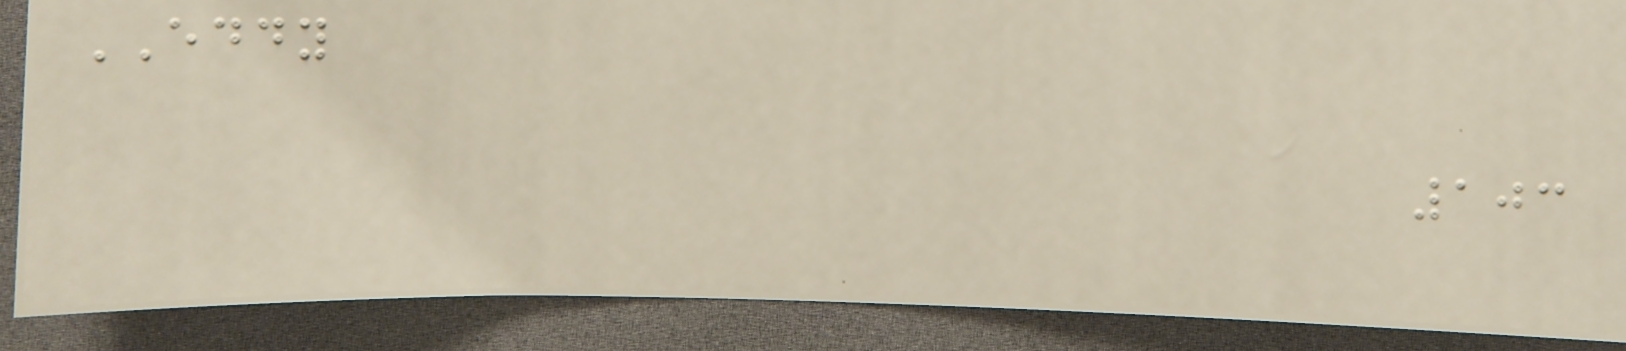EDDY
103
